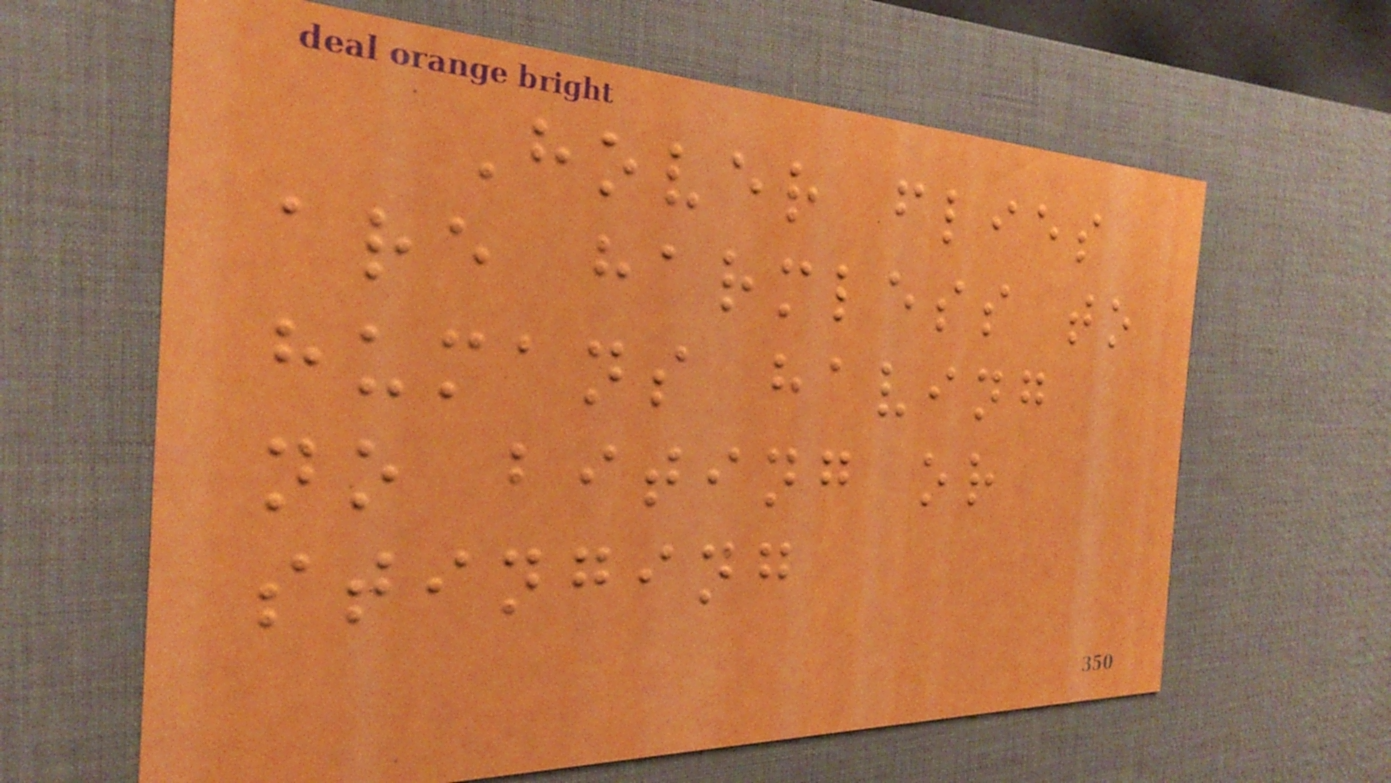Hover flies
are harmless to
humans having
no biting or
stinging
